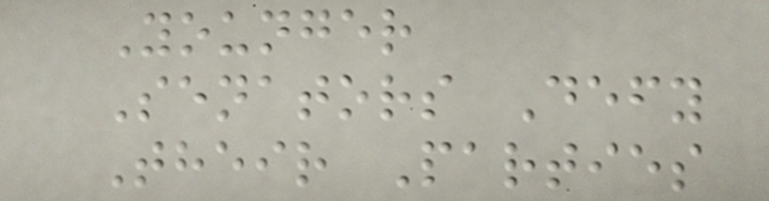Younger
Senators Defy
Their Parties
